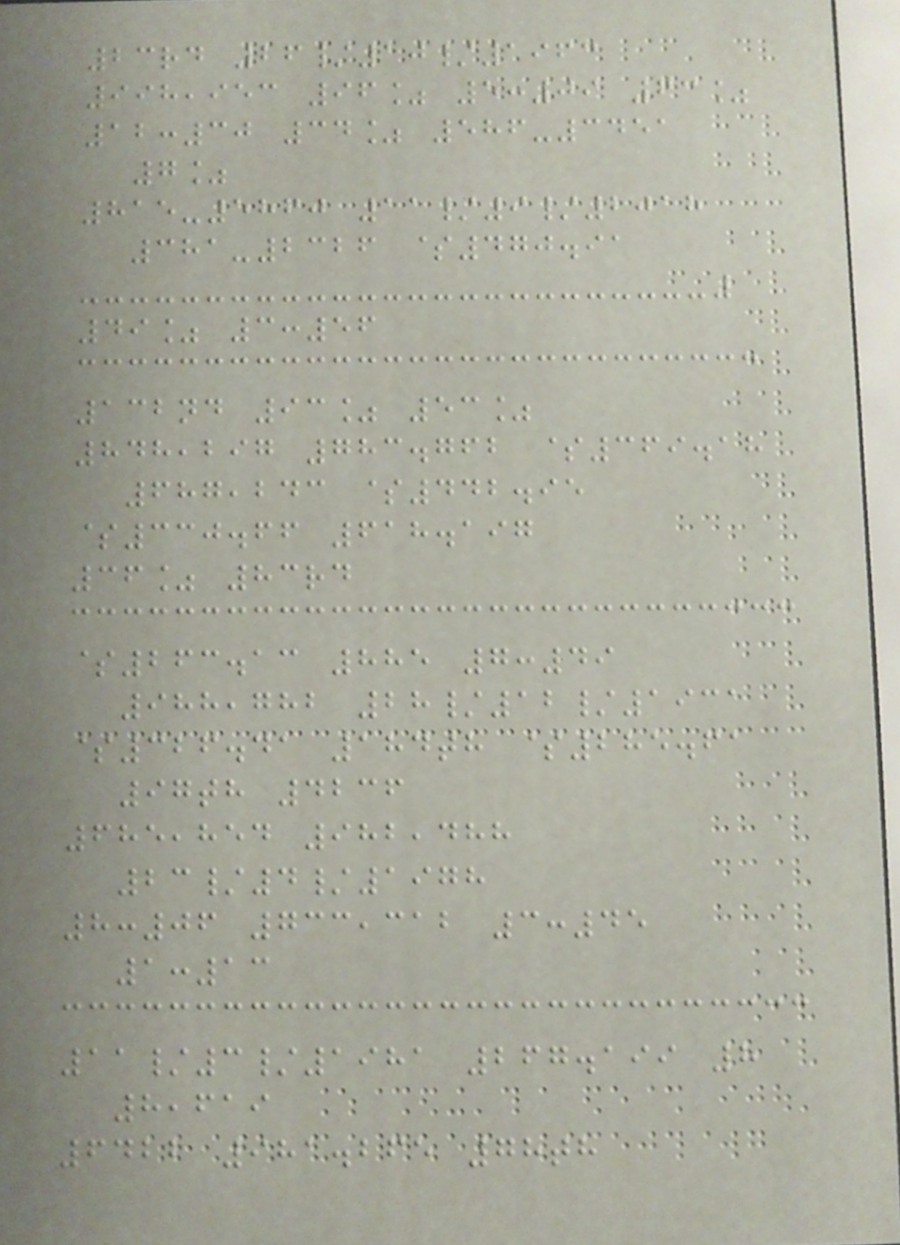23rd 26/10/1963
998,953 96% 5:09 63%
12:30 34% 586-3451
7%
815-5860 11/9/2018
381-2326 $470.91
49% 3:56
132nd 93% 53%
848,297 783.762 $369.18
687,243 $442.95
$330.66 618.197
36% 83rd
$263.13 885 7:49
988,782 28/12/1931
$326.41 184th $285.61
97th 4236
685,854 982,488
23/4/1978
8:06 733,312 3:45
1:13
11/3/1981 267.199 8
8,619
6422 981.265 78th
